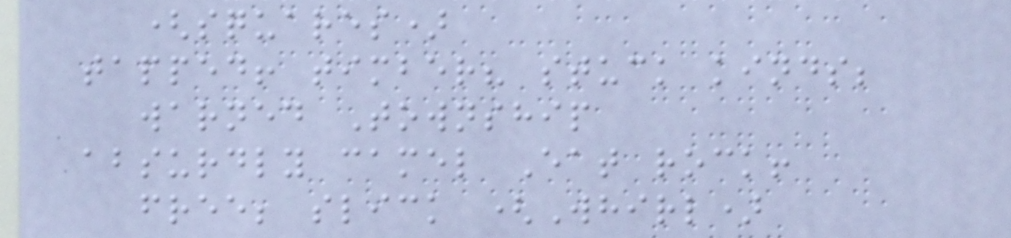(squares)
tapped! timber? stuck kinds;
warned Township
absurdly camel Eat rock!
free; slick (Whirl)
